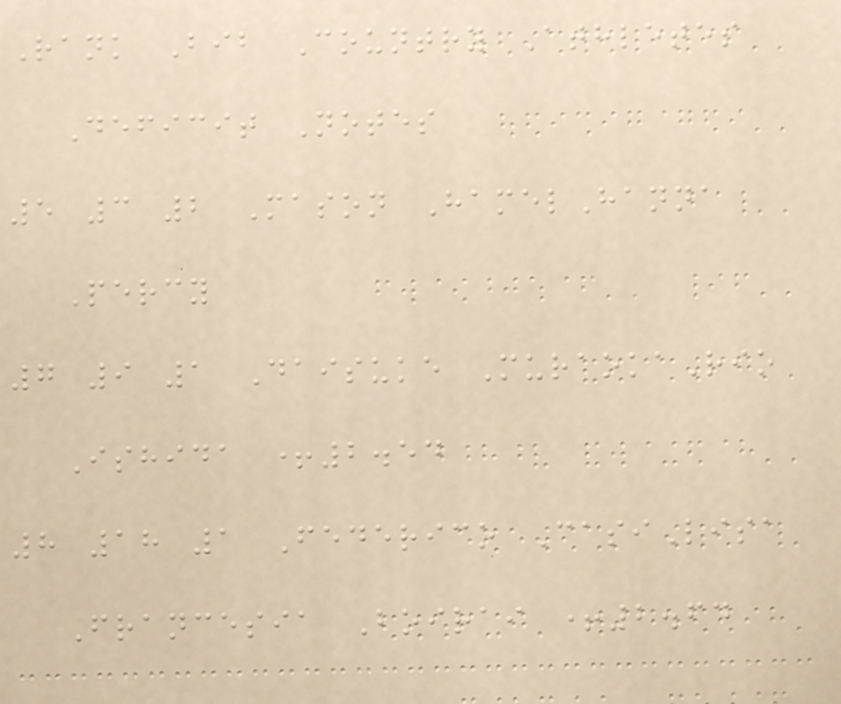Rank Bib Country Athletes
Deficit Notes
5 3 2 Mason HamelHanna
Percy
7 9 1 Daisuke MuraokaRio
Ishida +2.54
8 18 1 Federico CasiLisa
Francesia Boirai +2.64
